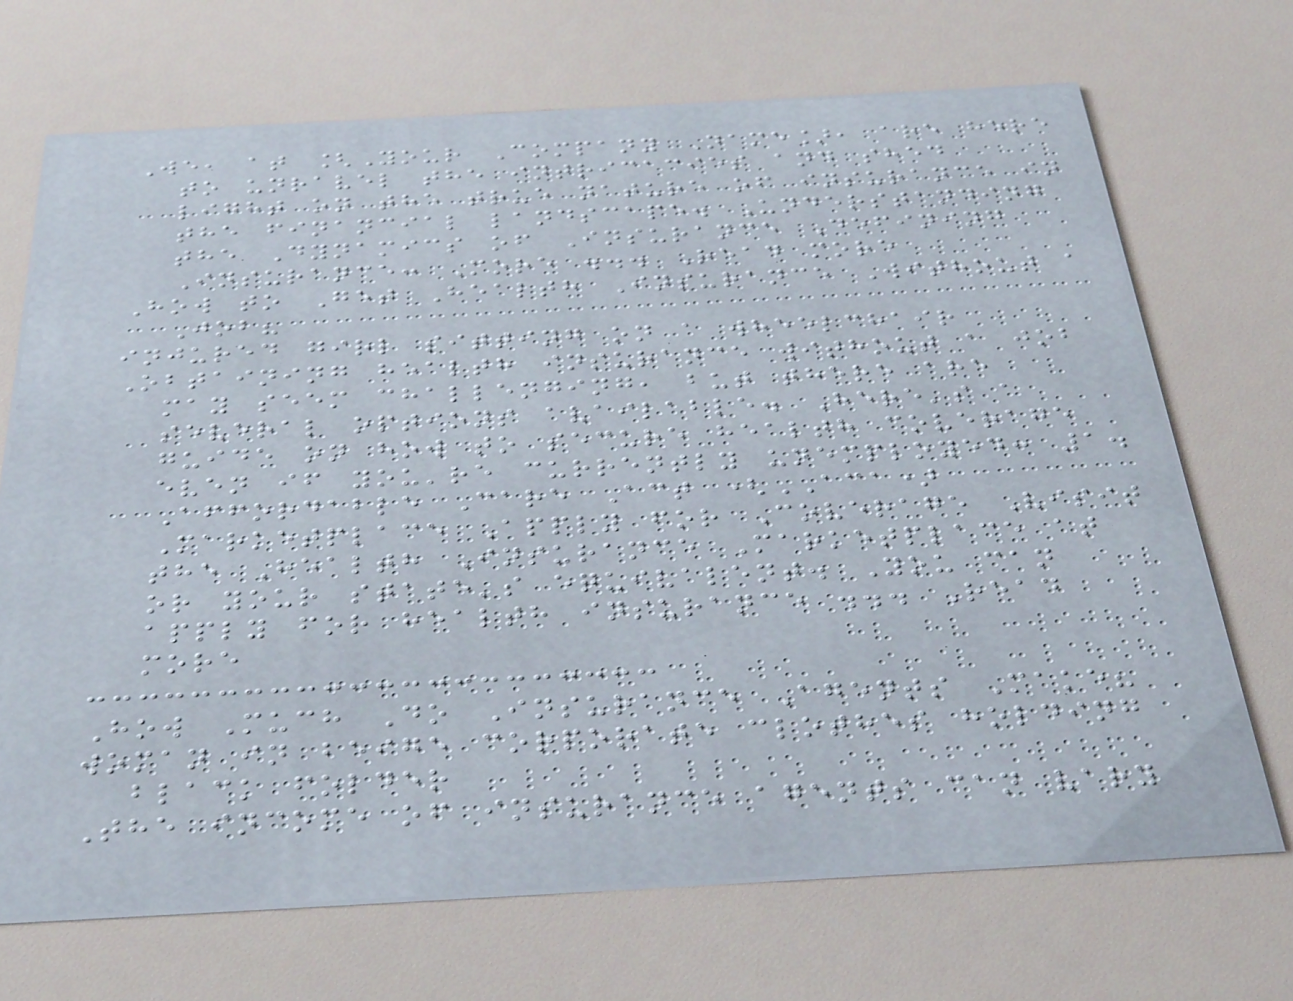We, at [Your Company Name], are here
to unravel the intricacies and shed
light on the true nature of insurance in
the financial landscape. Understanding
the Dynamics of Insurance Defining
Insurance: More ... Read more
How to Get Health Insurance Without a
Job?
injured girl sitting on a wheelchair
Obtaining health insurance without a job
may seem challenging, but there are
several options available. Here's a
guide on how to secure health coverage
even if you're currently unemployed: 1.
Affordable Care Act (ACA)
Marketplace Apply for Coverage Visit
the Health Insurance Marketplace at
or your state's equivalent. You can
apply for health insurance ... Read
more
How Much Do Insurance Agents Make?
woman in beige corporate clothes holding
black folder
The income of insurance agents can vary
